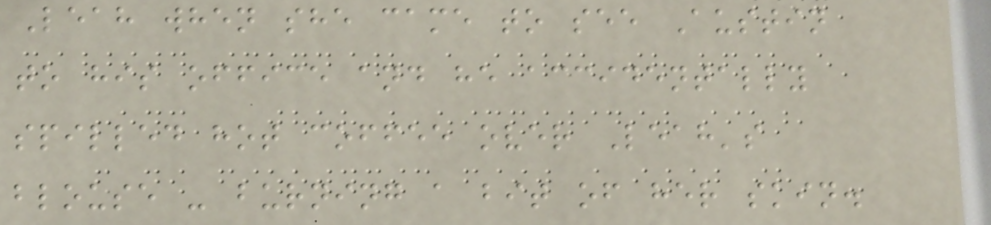Leah when she came to see Austin
to his office and he accidentally
spilled hot coffee over Leah's
blouse - burning a bit of her skin.
